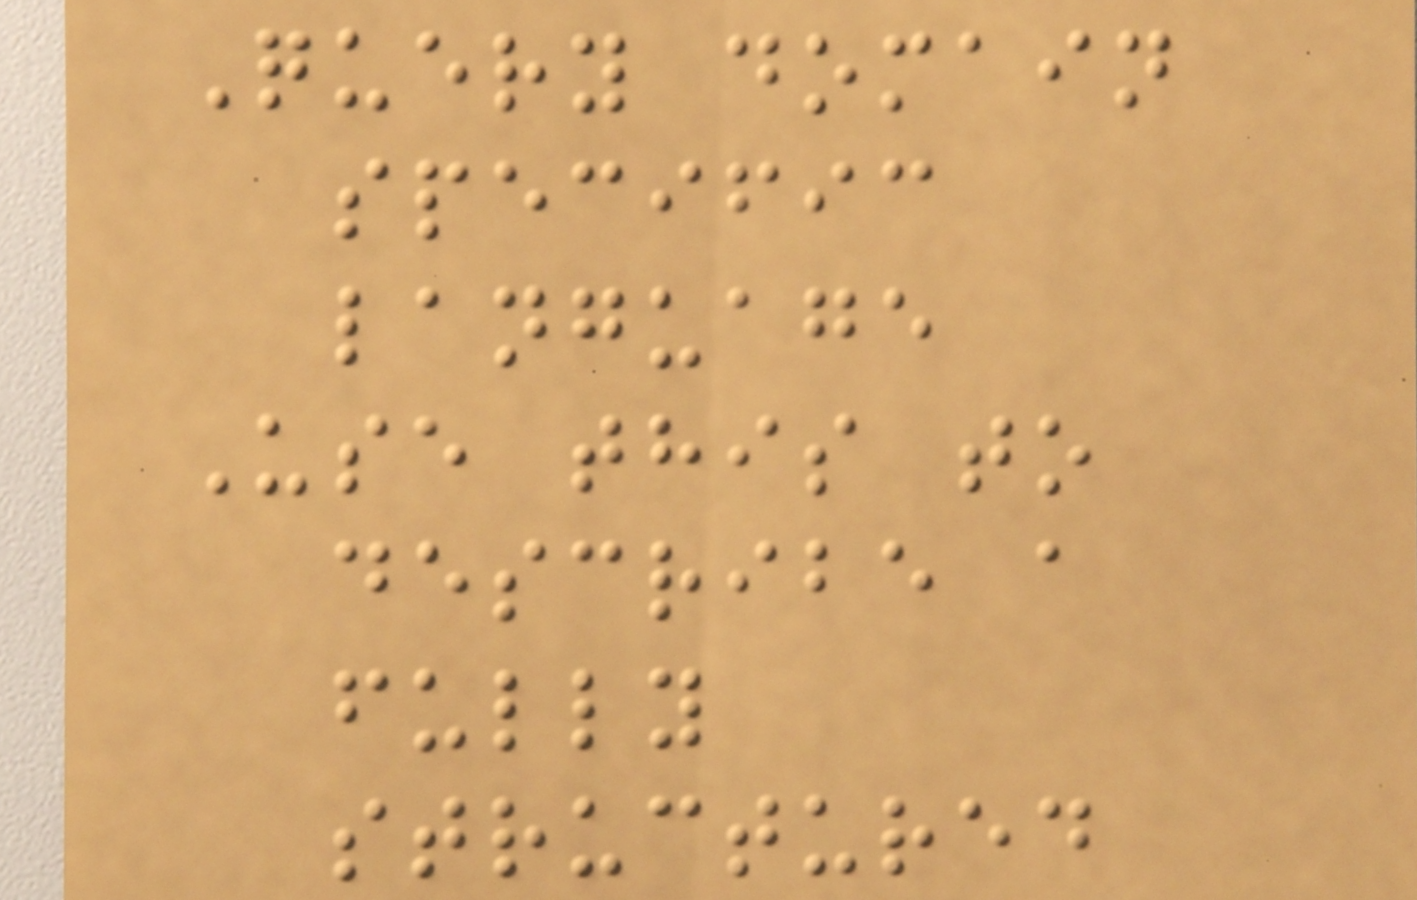Query domain
specific
language
Use this to
describe a
fully
structured
